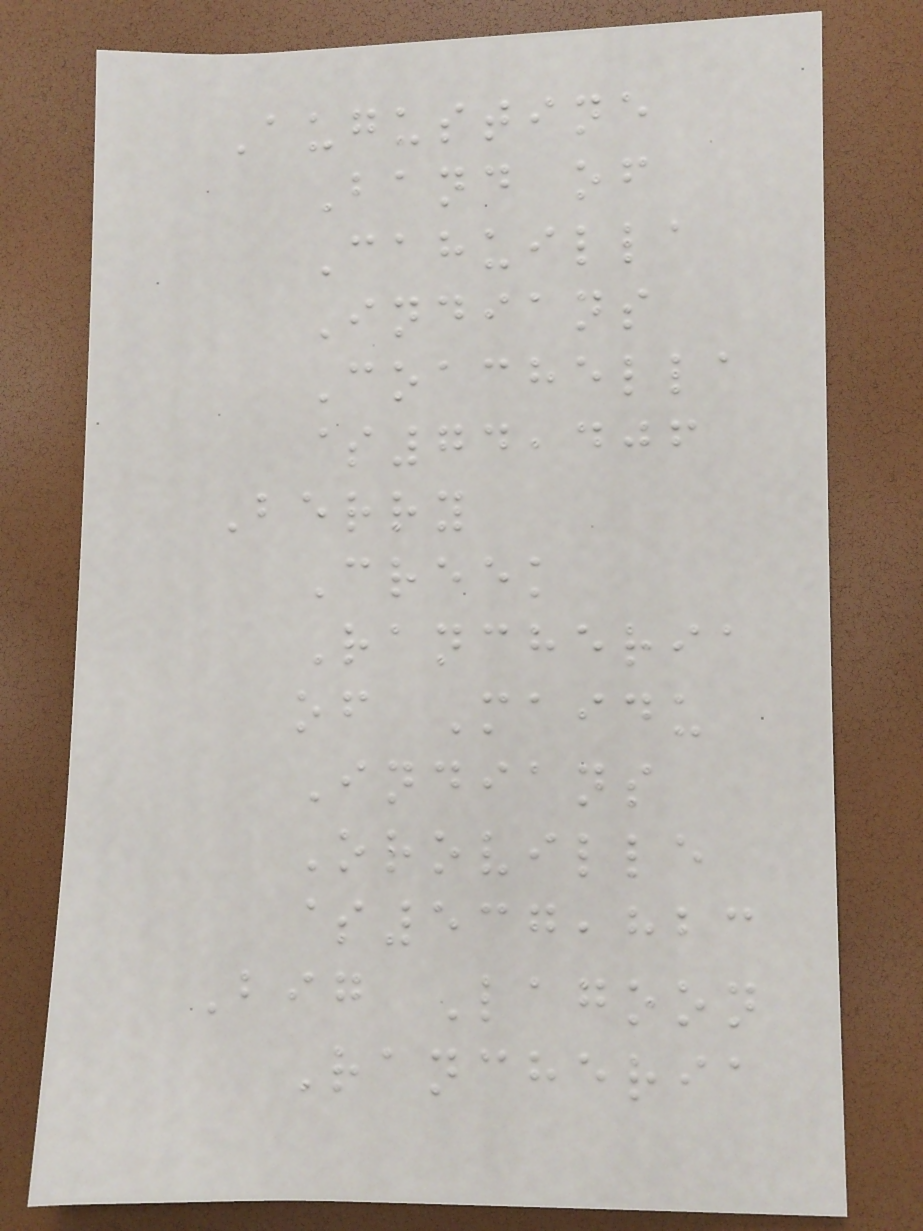Augustine
Band of
Cahuilla
Indians
Coachella
$74,406
Berry
Creek
Rancheria
of Maidu
Indians
Oroville
$537,823
Big Lagoon
Rancheria
